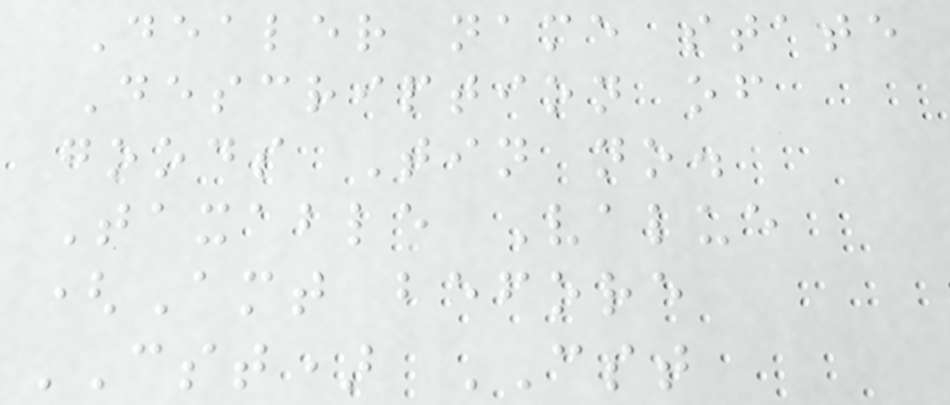Dealer name state
Description of
goods Tin no.
Taxable Value
(Amt before
CST) CST
